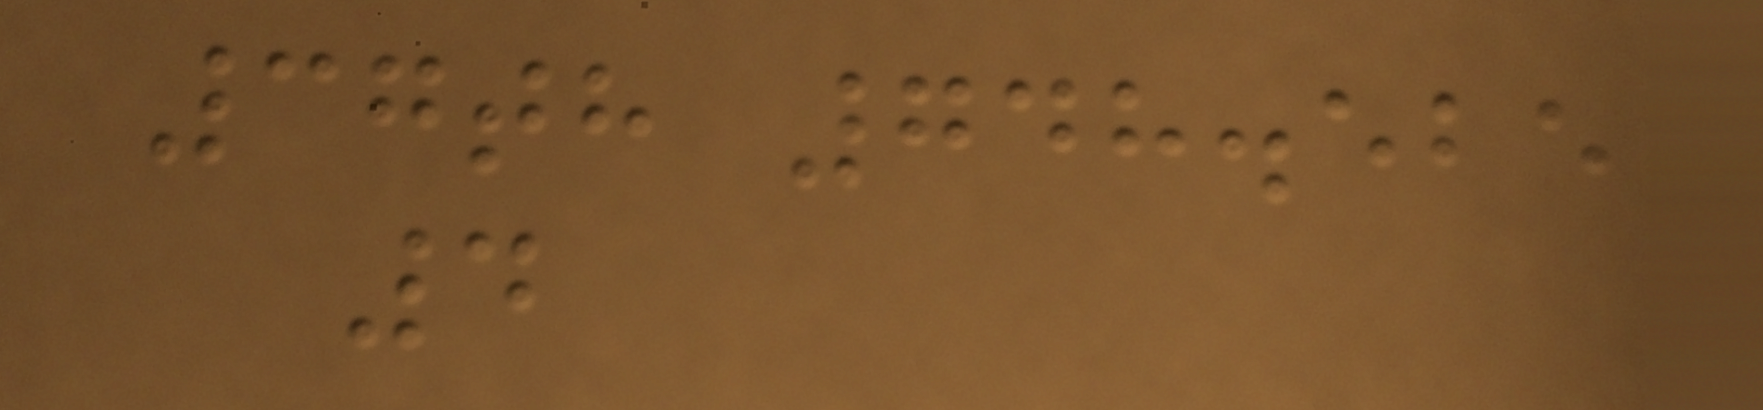37th 748.525
4
